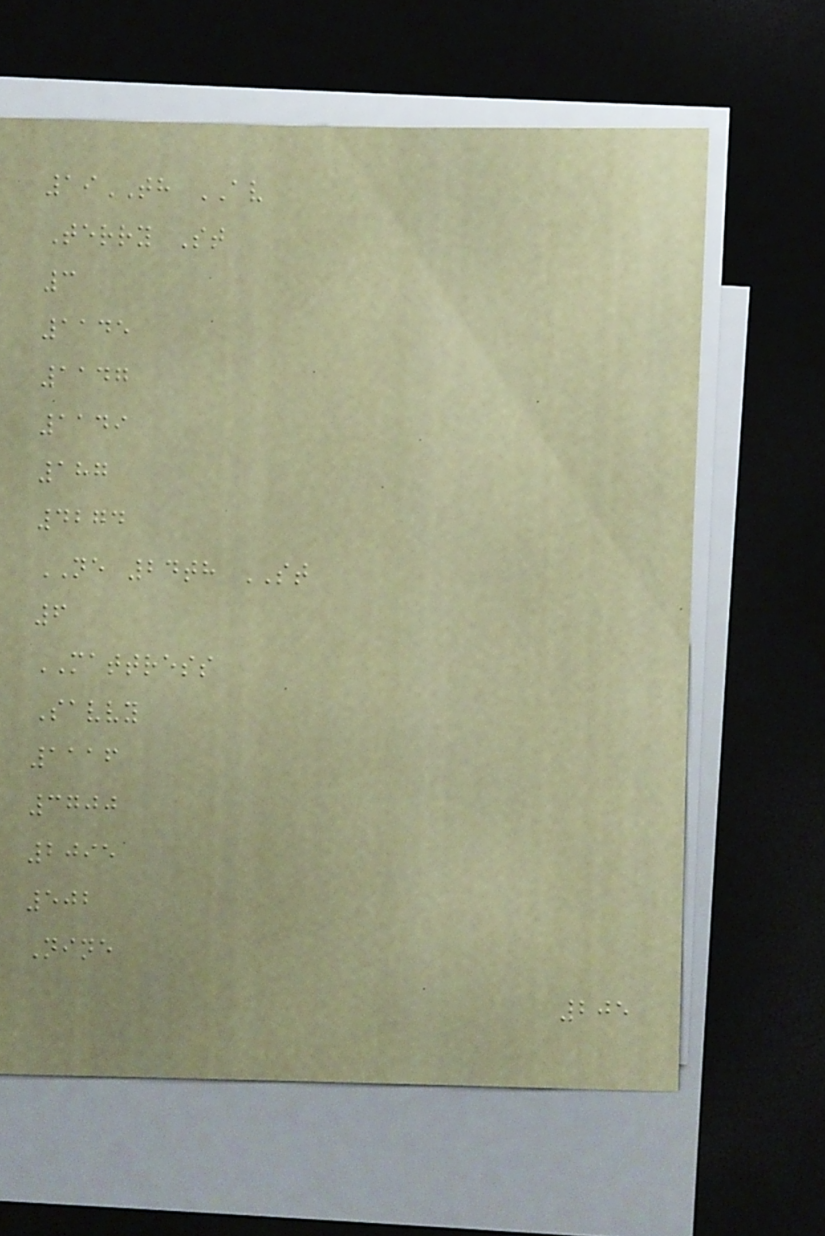19TH AV
Terry St
3
1145
1147
1149
187
4274
NE 24th ST
6
MATTRESS
Savvy
1116
3700
2095
502
Nine
205
